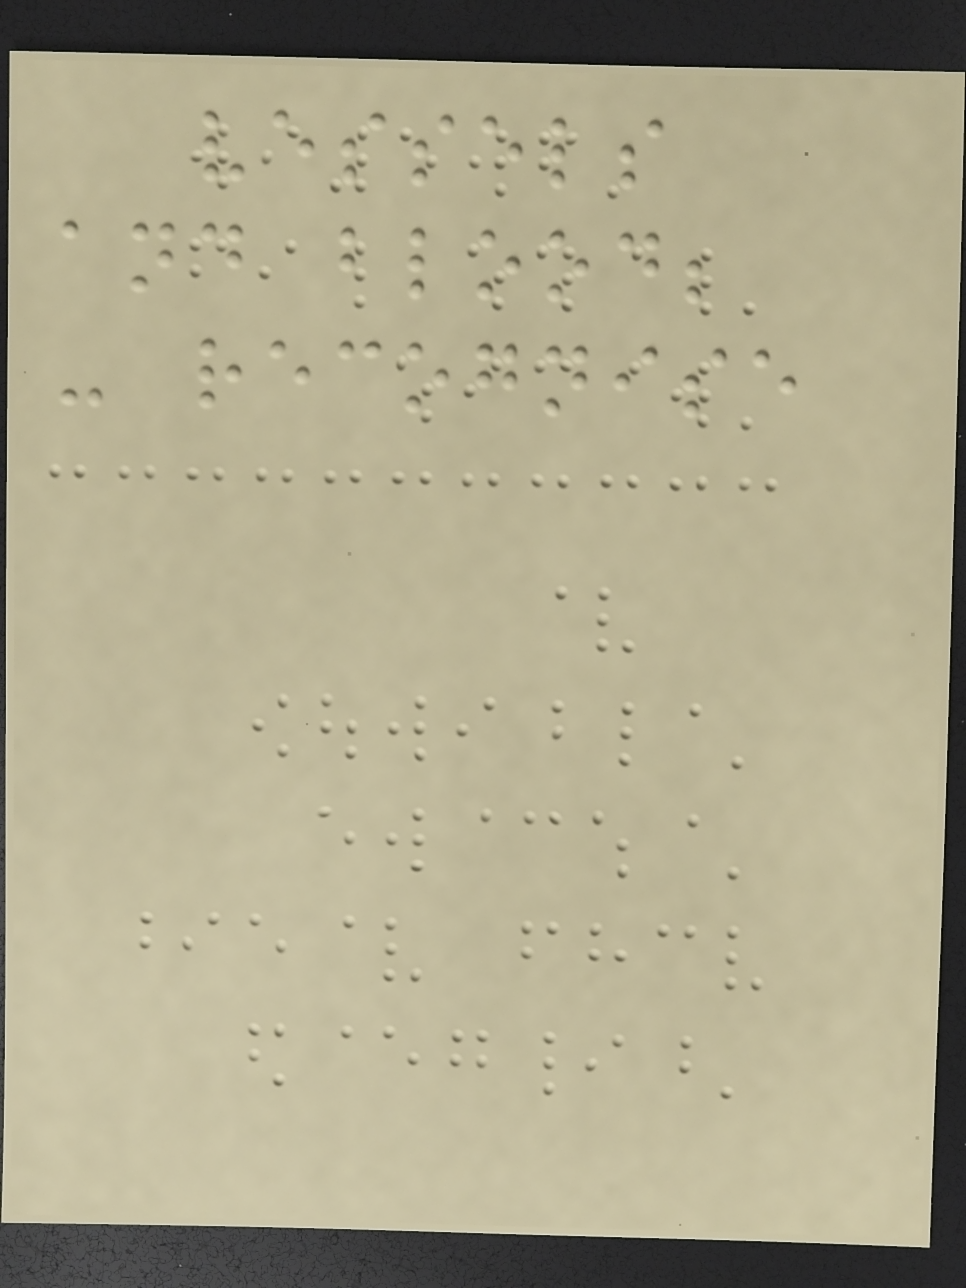vessels
and blood;
- recognise
